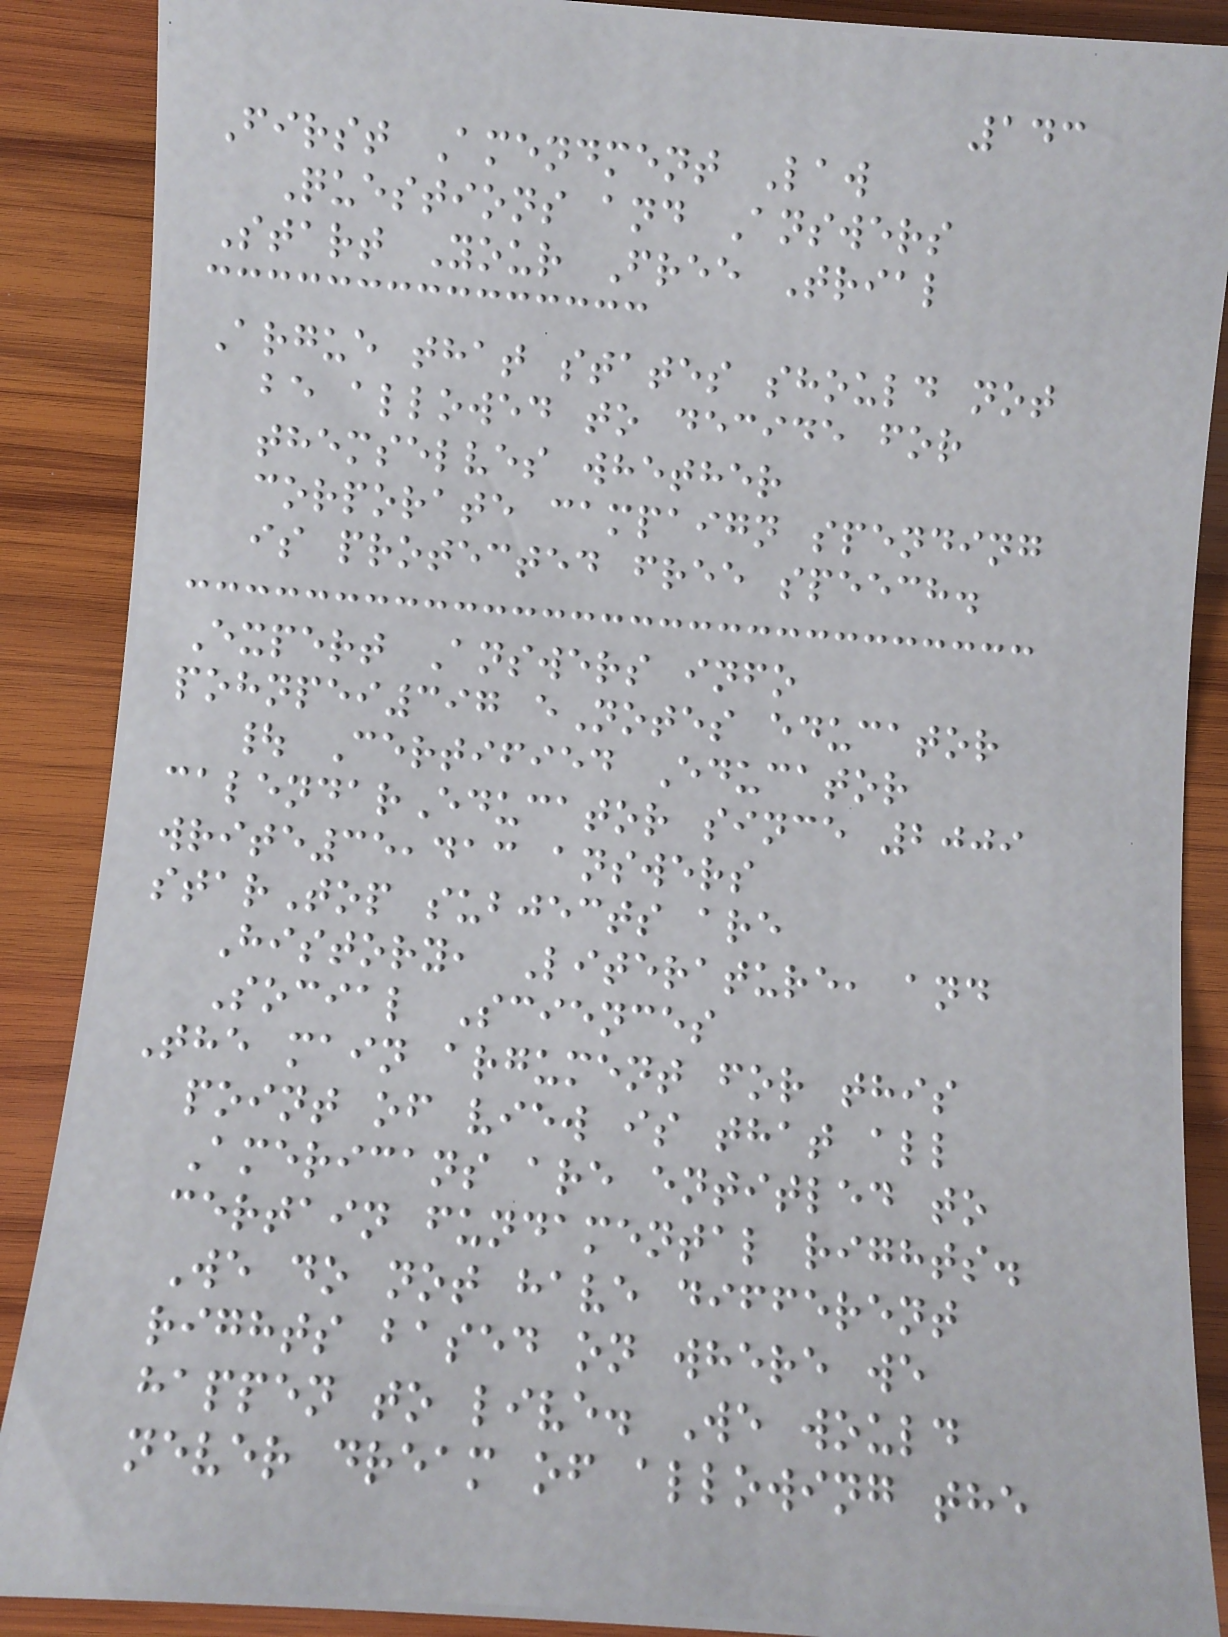143
First Amendment Law
Questions and Answers
Start Your Free Trial
Argue that states should not
be allowed to decide for
themselves whether
corporate campaign spending
is protected free speech.
Expert Answers info
pohnpei397 eNotes educator
| Certified Educator
calendarEducator since 2009
write35,413 answers
starTop subjects are
History, Literature, and
Social Sciences
The main argument for this
point of view is that all
Americans are entitled to
certain fundamental rights.
We do not have different
rights based on where we
happen to live. We would
never dream of allowing the
